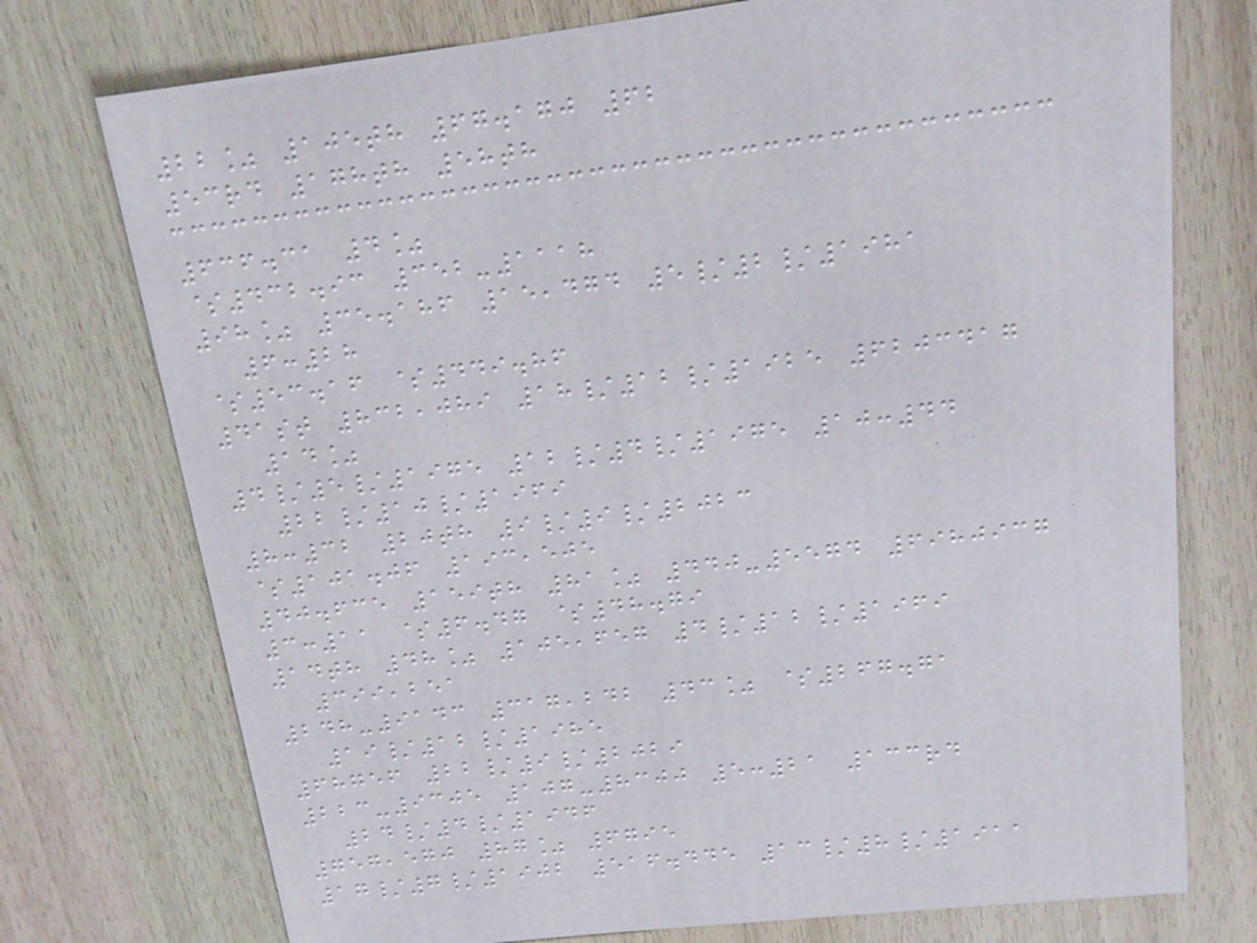22% 105th 67.170 62
53rd 178th 58th
636.31 4%
$432.93 352-1118
98% 35.186 15,474 5/2/1981
6:28
$53.16 $449.86
41st 832,089 18/12/1925 6203417
14%
4/5/1975 12/4/1975 10:44
22/10/1969
8:32 20th 9/9/2023
$101.06 193,505
40.635 159th 81% 440-5574 6980937
3:11 $6.47 $48.79
14th 48% 105,657 4/12/1969
399,251
248-9143 317,242 43% $267.71
19/12/1985
68756 22/9/2029
223-9305 107-8300 5:21 133rd
24/4/1946
757,570 87% 6795
17/7/1902 516.445 13/8/1911
